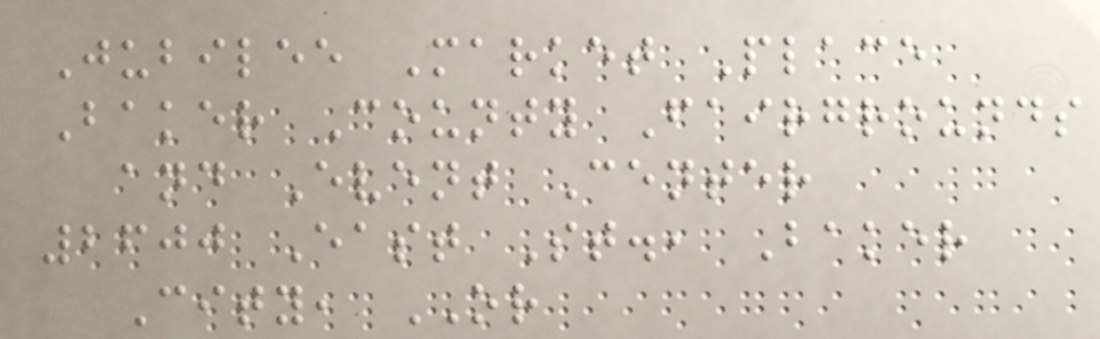Jubilee Market Place
Baker County Fairgrounds
and Event Center
2600 East St., Baker
City, OR
